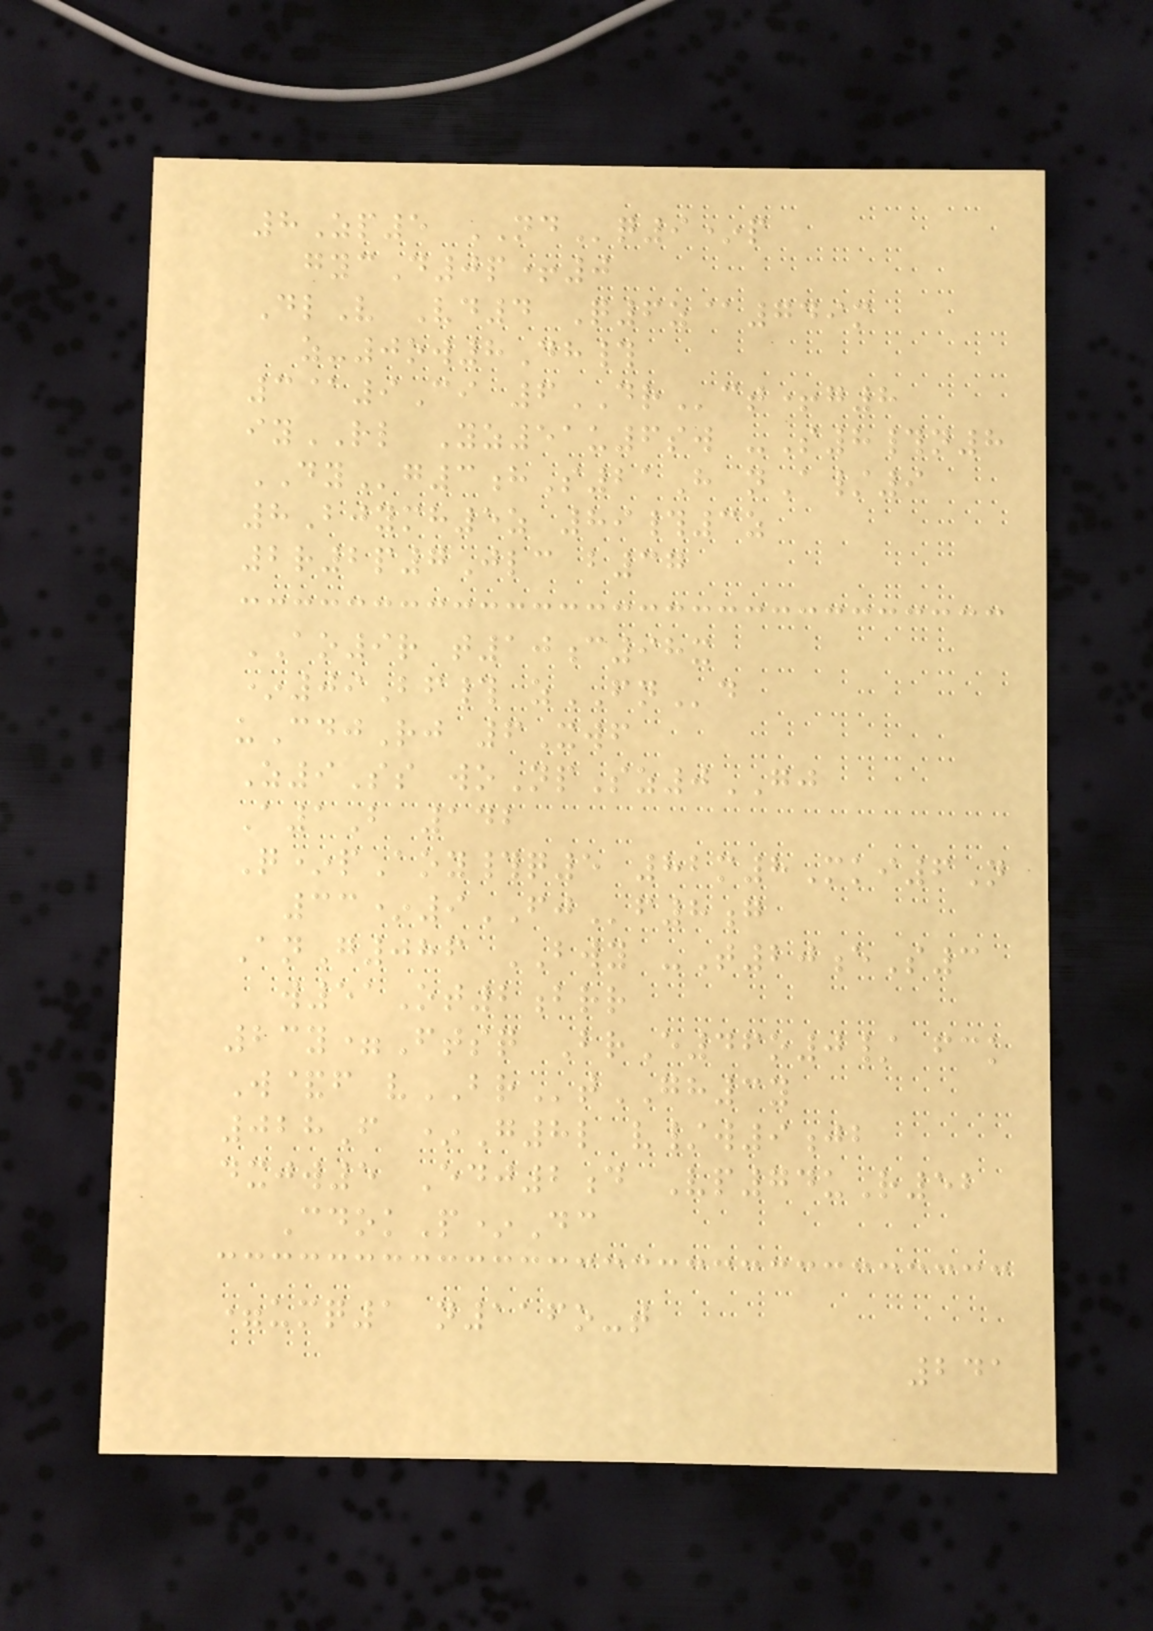8Zp5 NDq9*p
gycD0p+0
DlV Vd4 Q6z@749m
z-0ow8Dh#
3@9Ci 6DRct+g8
iyRL Yz51u6sw -S8#n8
DYg3hS21H nA/9
8Bjymh5z 89#3z
2r2p7Jlc b37
AO9r t10c98x
*09Bf# zFNd
uCdjRj 6Xwf
Z9Ss woNpSz0GJ
A1B 142
Q*pAoy#q5 82m8Mki6N
33*9FJf8g
AnG086 BWY -T20eS3
w51Ot2brr
23y=Ftsq BrE46o0/ fck
W&f vBRtGH3y
028F *G8l v/w9jb
dxjw5 Edj2d Vp74uR52
CdokP*Dc
=umq1 n116o-t
241
